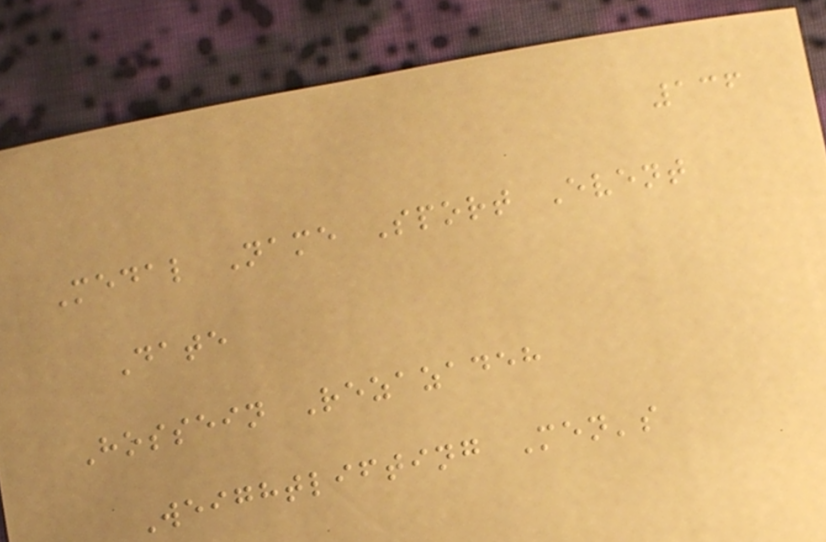136
Medal Name Sport Event
Date
Hossein Rezazadeh
Weightlifting Men's
